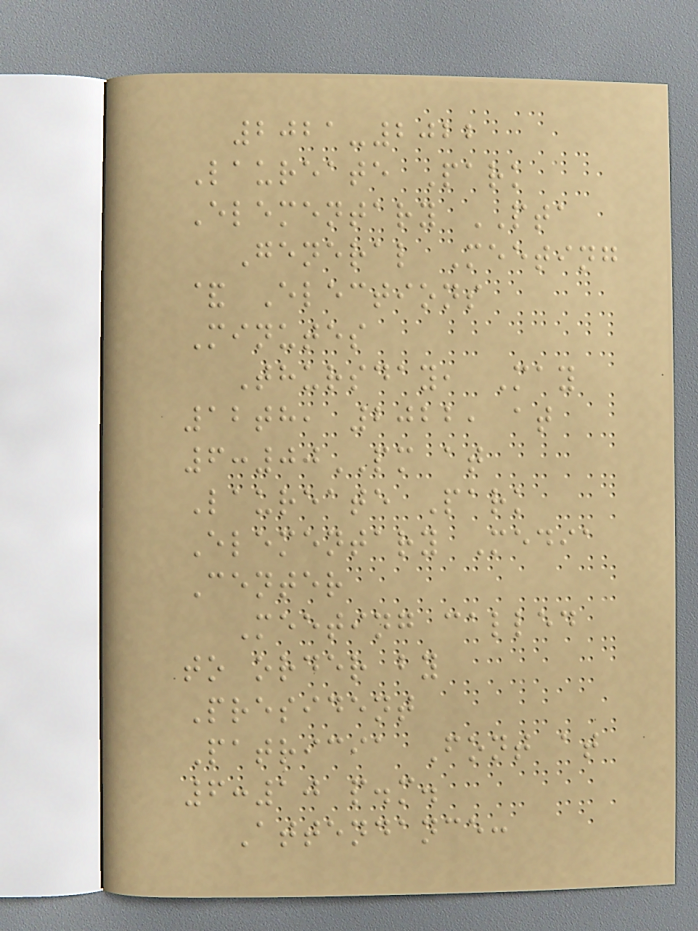2021-2022
Laureate Park
Elementary PTA
General Meeting
& Elections
Minutes
Thursday, May
12th, 2022, at
6:00PM at
Laureate Park
Elementary Media
Center
Meeting called
to order by
President
Patricia Font at
6:10 p.m.
Attendance:
